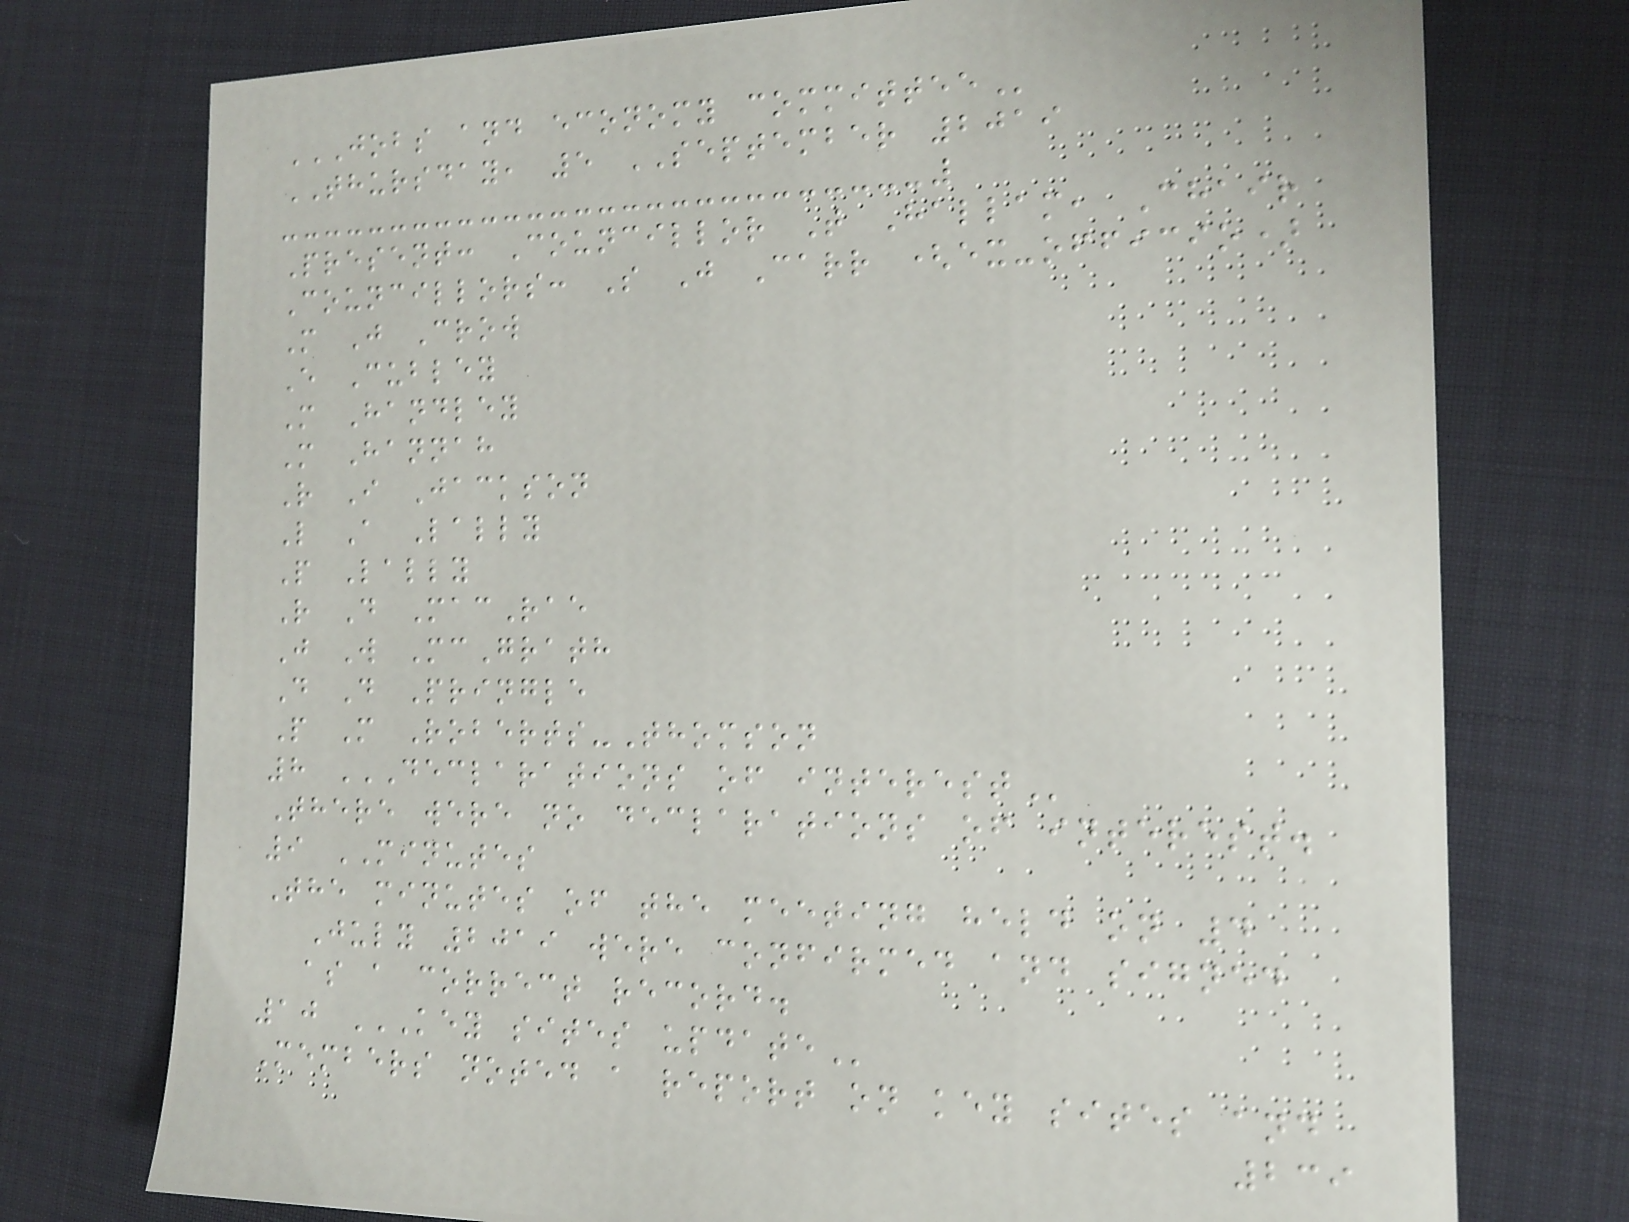JOBS AND ECONOMY COMMITTEE
THURSDAY, 5 SEPTEMBER 2019
Present: Councillor T Hallam, Chair
Councillors: S J Carr (ex-officio)
M J Crow
E Cubley
M Handley
M Hannah
R I Jackson
L A Lally
P Lally
R D MacRae
J W McGrath
D D Pringle
P M Roberts-Thomson
8 DECLARATIONS OF INTEREST
There were no declarations of interest.
9 MINUTES
The minutes of the meeting held on 4
July 2019 were confirmed and signed
as a correct record.
10 KEY SITES UPDATE
Members noted a report on key sites and
239
